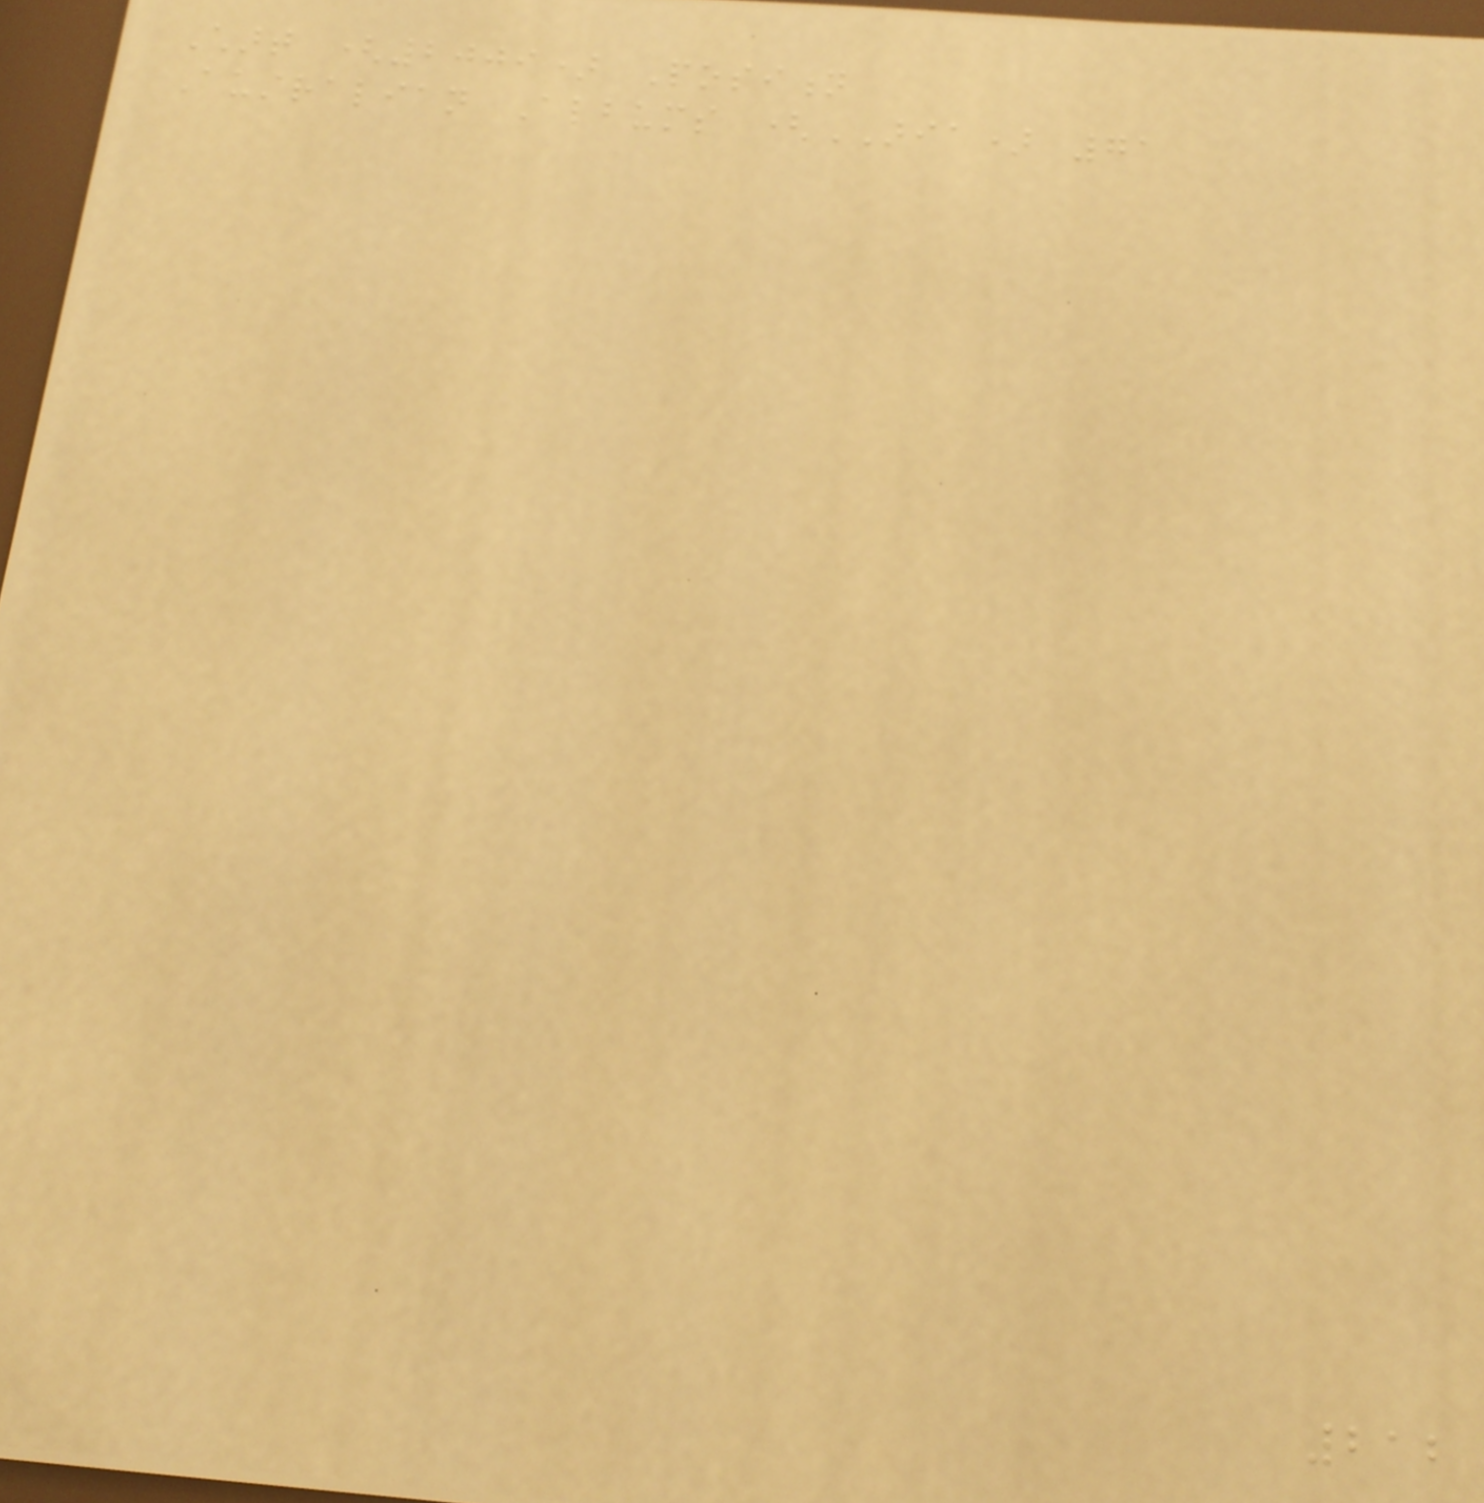Chart (2009) Position
Australian Albums (ARIA) 71
212
